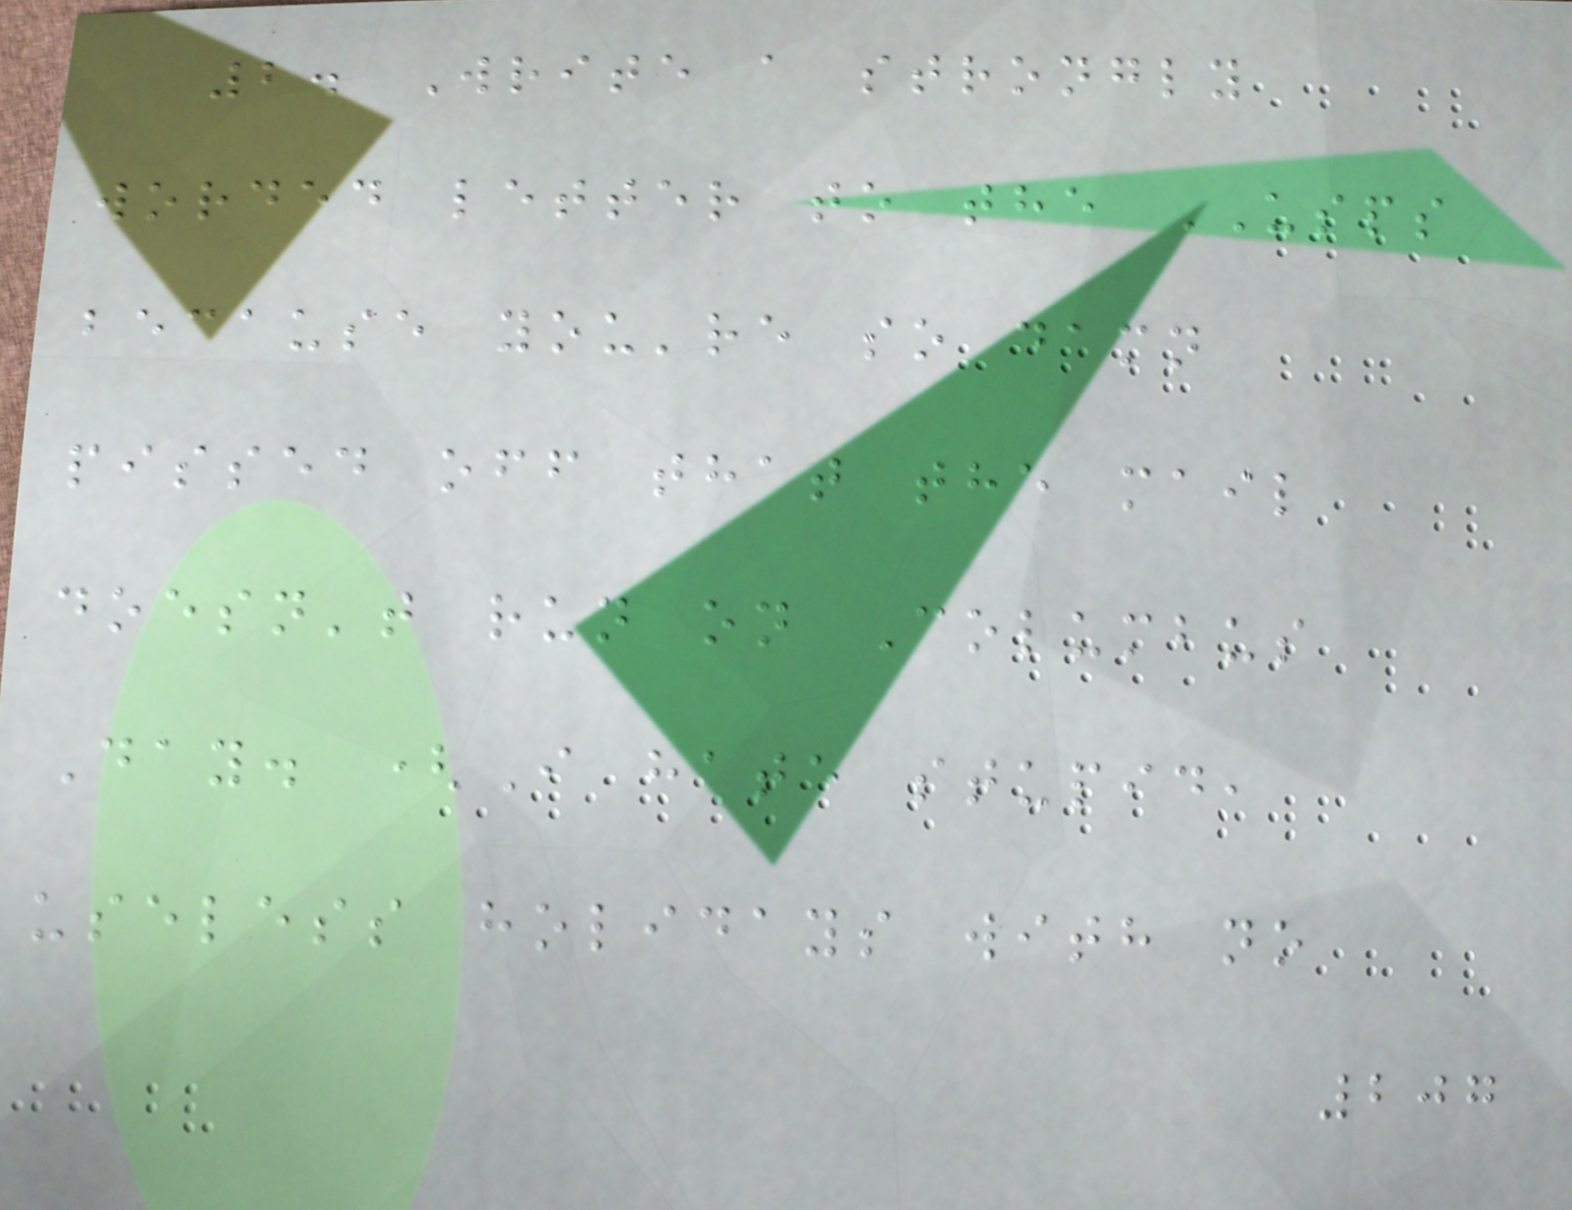2. Write a strongly
worded letter to the USPS
because you're so damn
pissed off that the mail
doesn't run on Columbus
Day. (I hate stupid,
useless holidays with no
207
